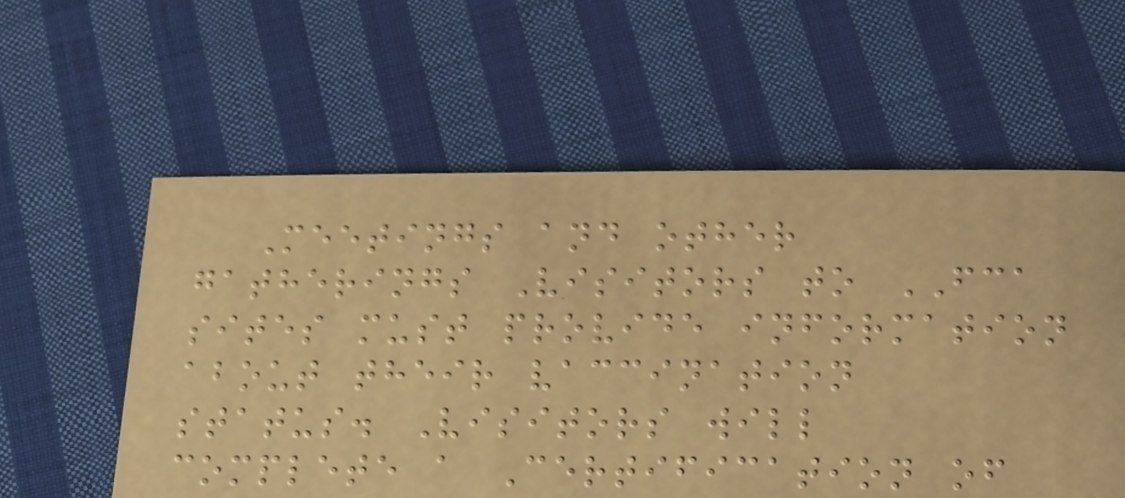Meetings and other
gatherings Visitors to FCA
sites must provide information
about their vaccination
status. Visitors will
complete a Certification of
